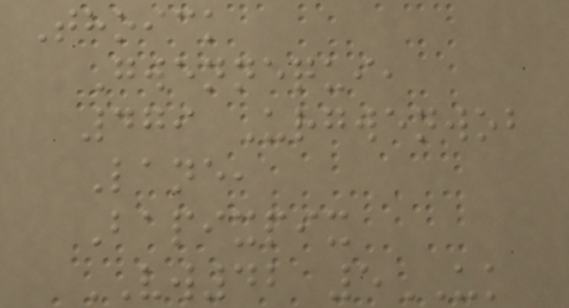Thoick
Gwennequi,
479 Urgwenwob
Lane,
Bapixpix
VW42 5UK
